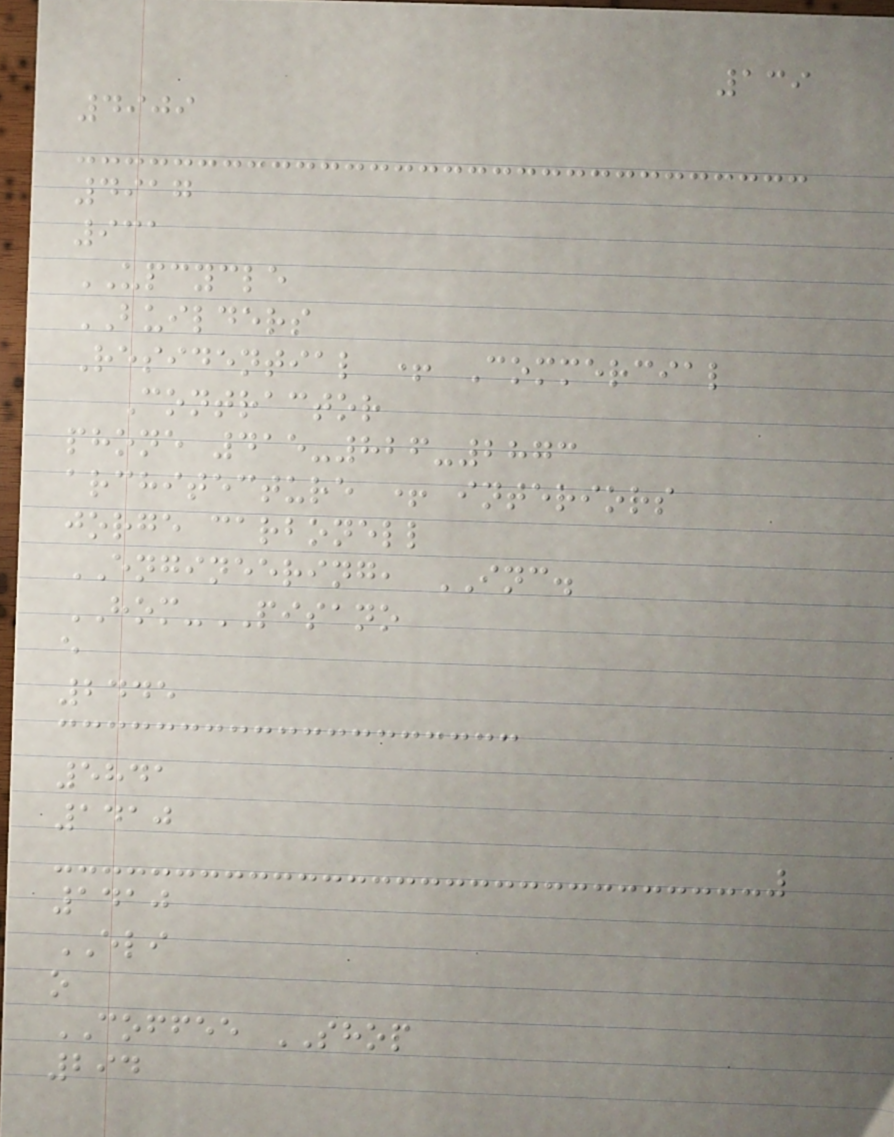139
4909
4917
931
UPCYCLE
BUILDERS
Residential + Commercial
Contractor
phone 415-826-2873
architecture + interiors
jorge carbonell
ENGINEERING, INC.
HOM-PISANO
e
2445
5841
1410
1410
ELI
o
COFFEE SHOP
294
